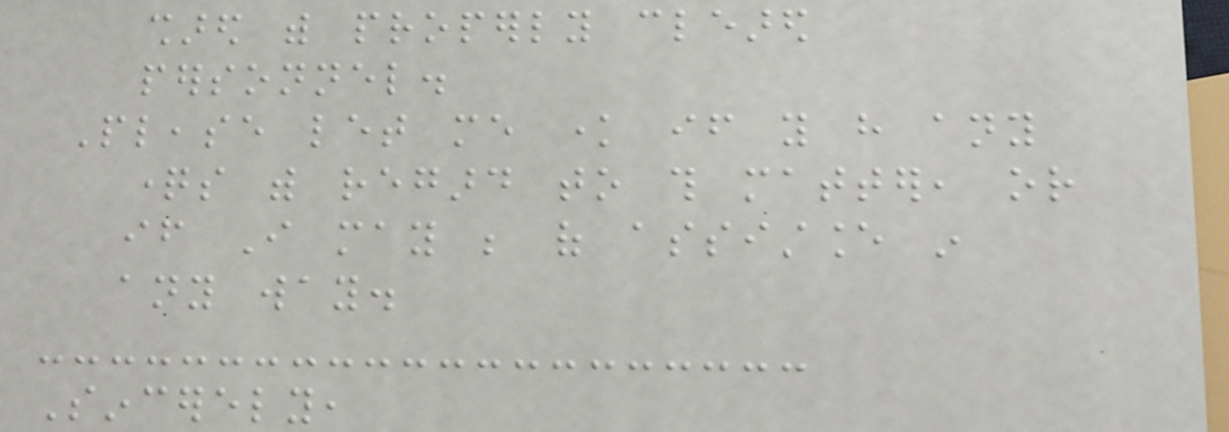shared with properly cleared
personnel.
Please let me know if you have any
questions with regard to this matter, or
if I may be of assistance in
any way.
Sincerely,
